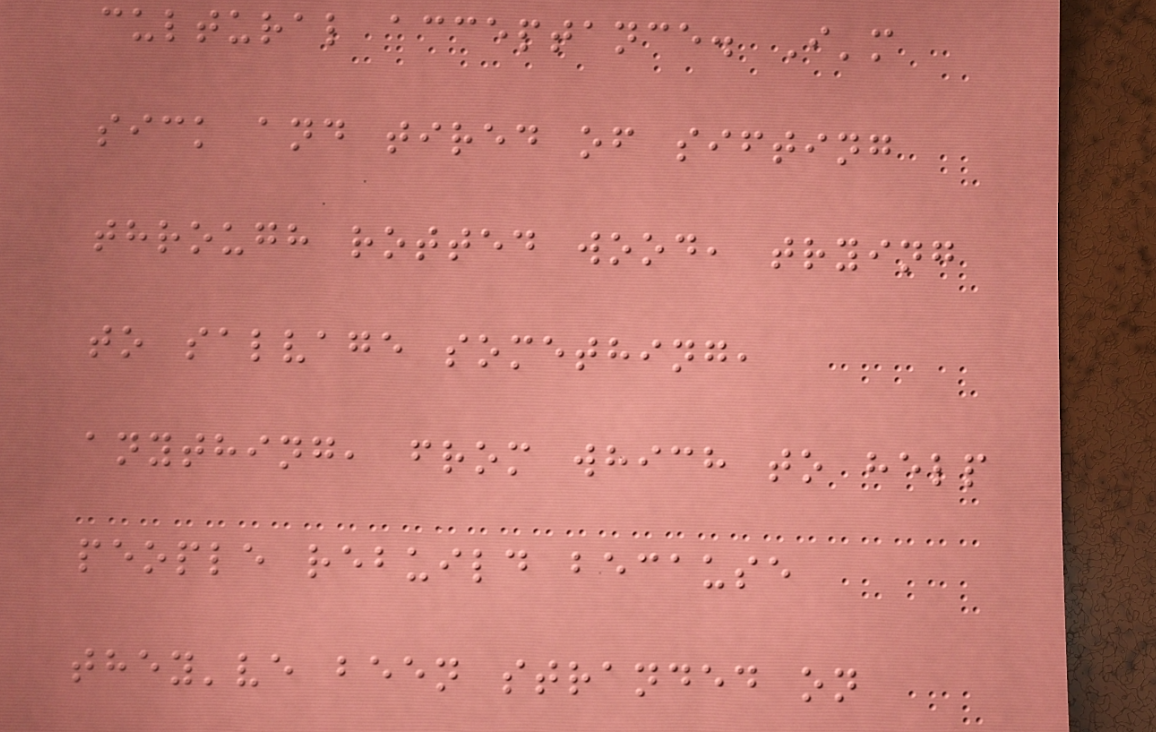cultural acceptance. I'm
sick and tired of sifting
through rotted wood, trying
to salvage something,
anything, from which to help
people rebuild because
they've been stranded on
